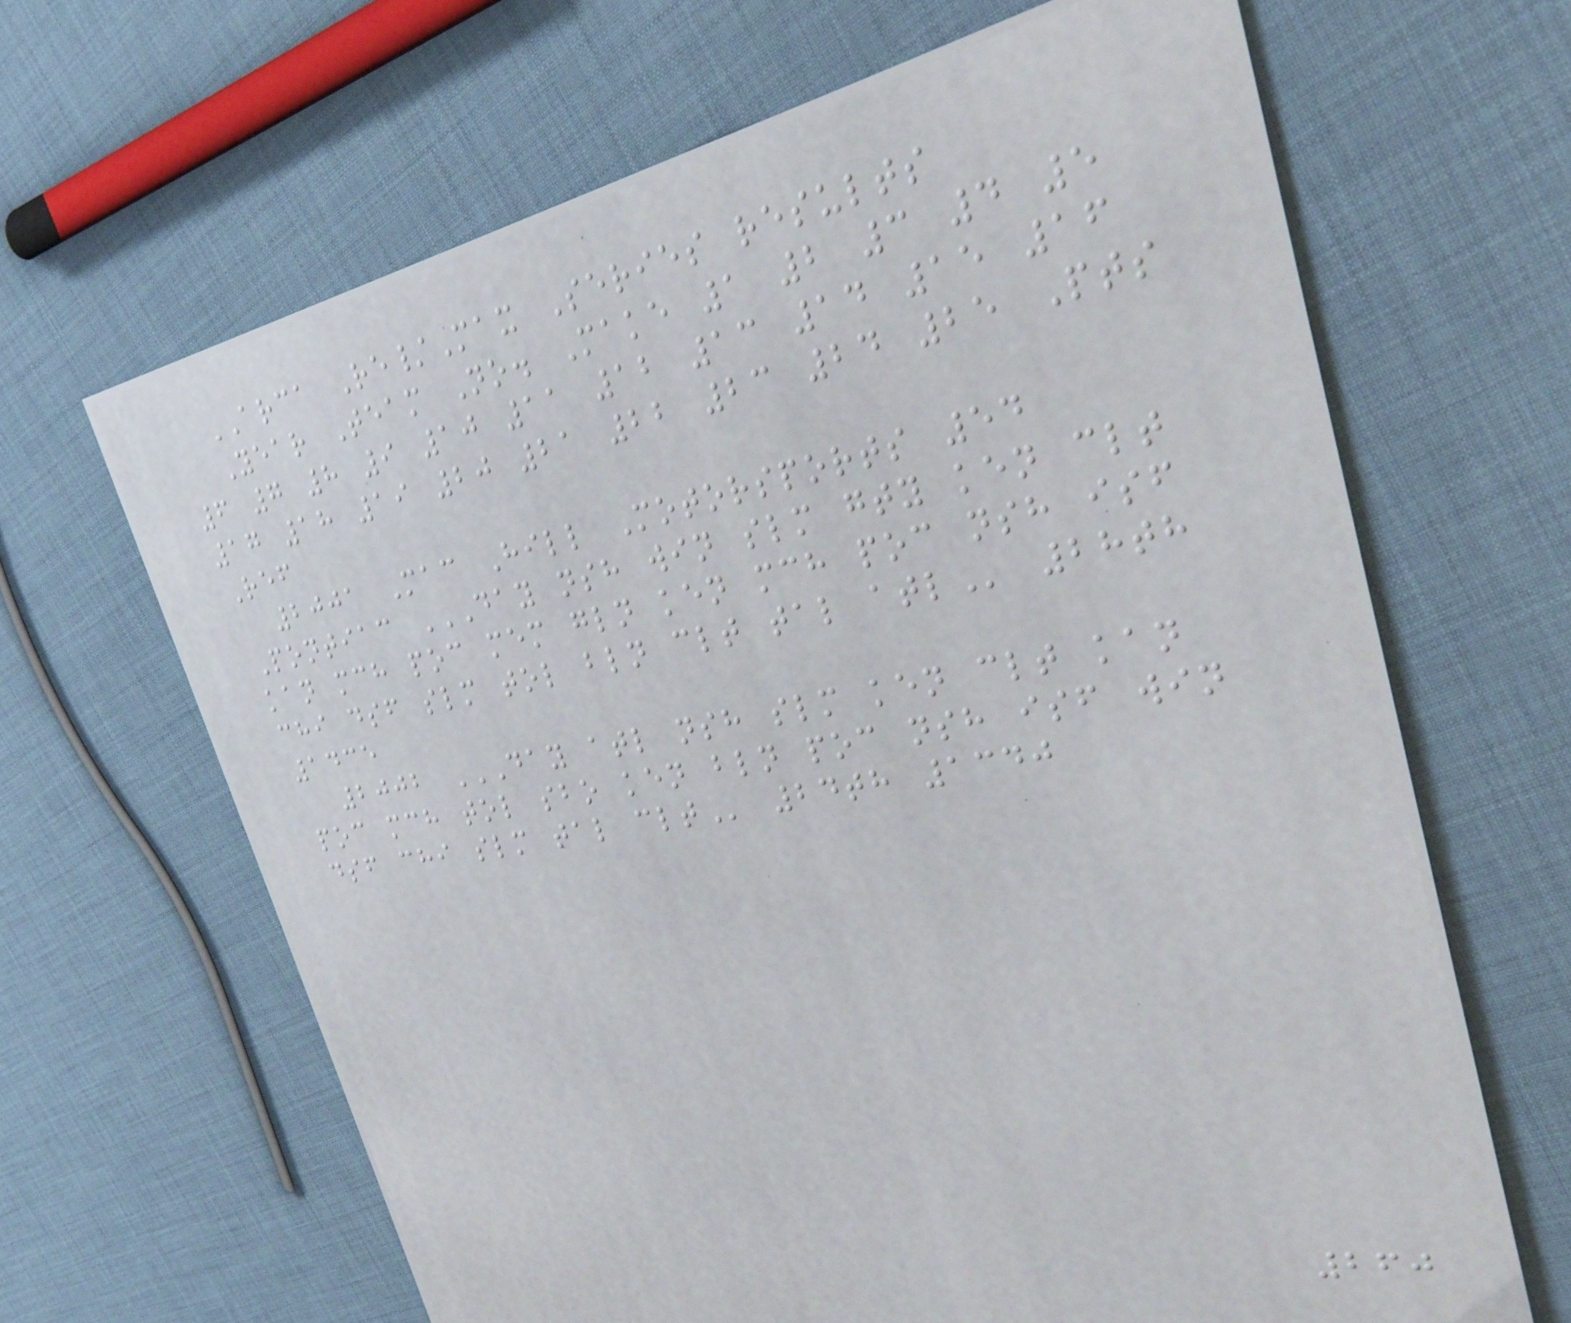ARCA Re/Max Series results
Year Team No. Make 1 2 3 4 5
6 7 8 9 10 11 12 13 14 15 16
17 18 19 20 21 22 23 24 25 Pts
Ref
2001 Mac Hill Motorsports 54
Pontiac DAY NSH WIN SLM GTY KEN CLT
KAN MCH POC MEM GLN KEN MCH POC NSH ISF
CHI DSF SLM TOL BLN CLT TAL ATL 28th
1435
2002 DAY ATL NSH SLM KEN CLT KAN
POC MCH TOL SBO KEN BLN POC NSH ISF WIN
DSF CHI SLM TAL CLT 24th 1340
260
